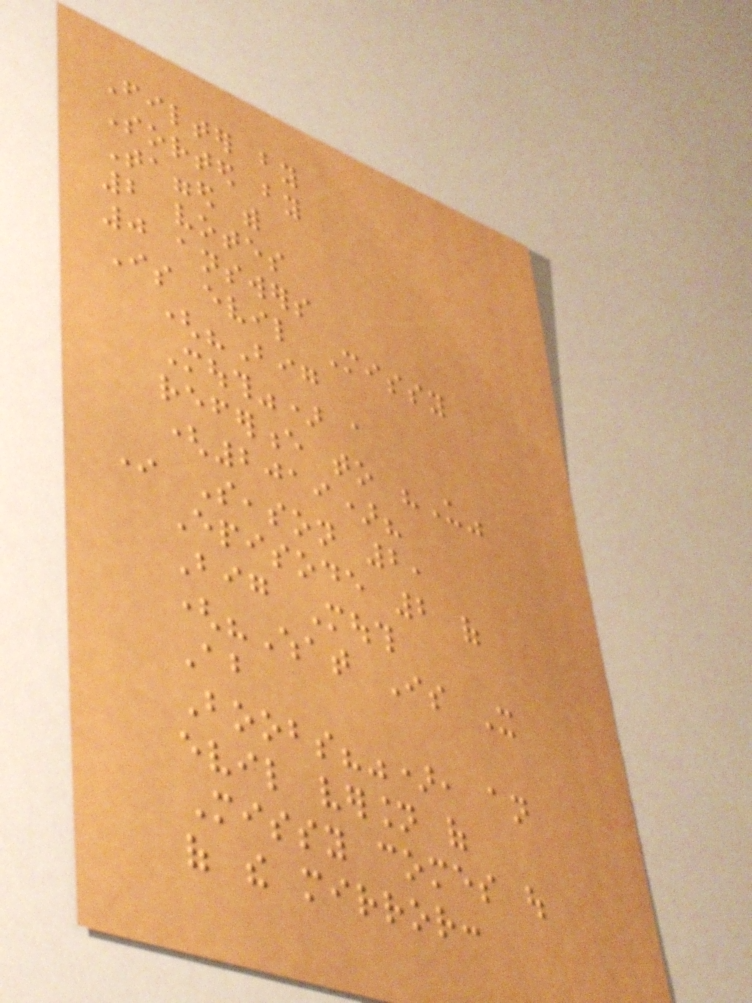Filter by
Sorted by
Tagged with
2 votes
0 answers
Is evil Missy
("Big
Mouth") a
reference to "Us"
(2019)?
In Season 2,
Episode 2 of
Big Mouth
("What Is It
About
Boobs?"), an
evil version of
Missy comes out
of the mirror:
